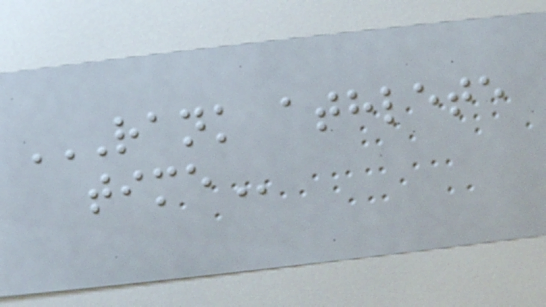RANK ATHLETE
TIME
